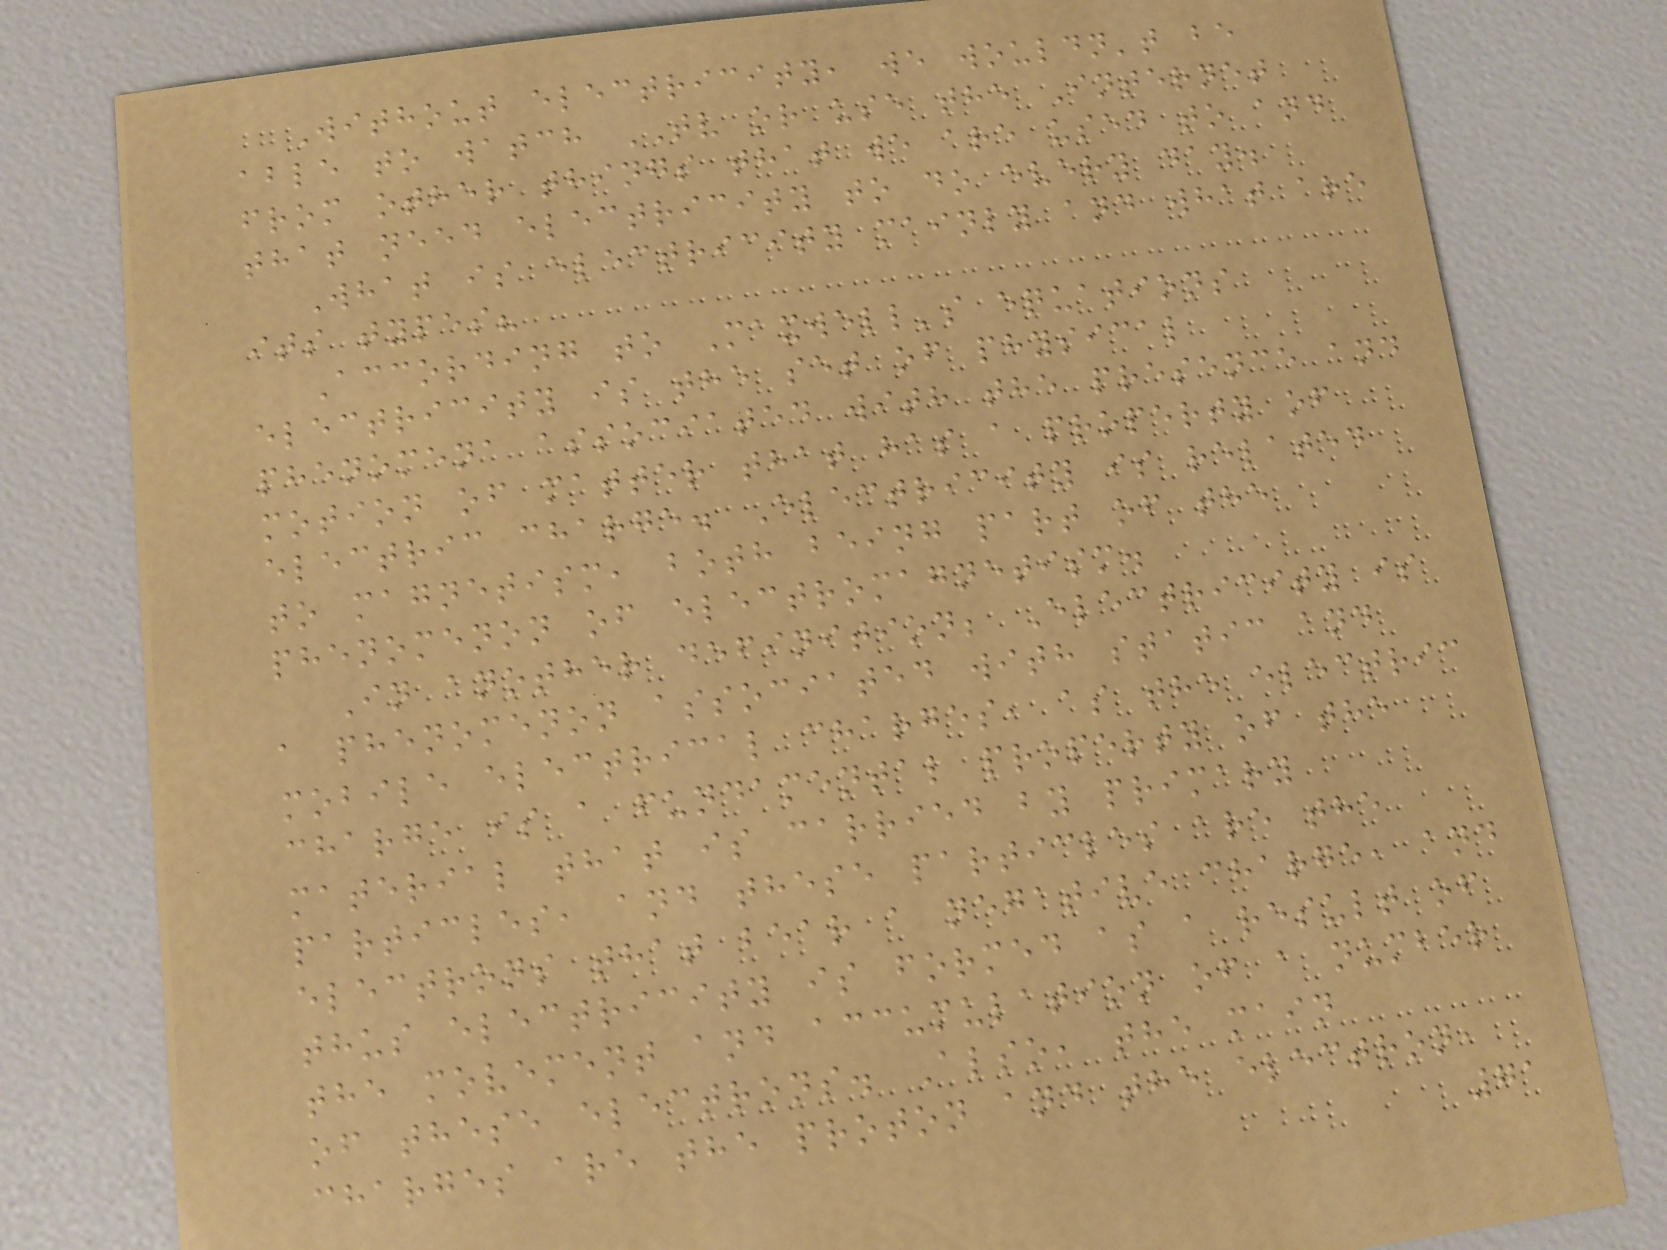Without electricity, we wouldn't be
able to watch TV or use the Internet
from other things that we are used to and
that need electricity to do every day.
What is electricity mainly and what are
its types?
According to Maxwell's equations
electricity is the set of physical
phenomena associated with the presence and
motion of matter that has a property of
electric charge. Electricity is related
to magnetism, both being part of the
phenomenon of electromagnetism.
In another definition; Electricity is
a phenomenon associated with static and
mobile electrical charges, as the electric
charge is a fundamental property of the
material that is carried by primary
particles, and these particles are the
electrons that bear a negative charge, and
thus electricity is formed as a result of
the movement and accumulation of a number
of these electrons. Also, the main
charges are the proton and the electron,
71
